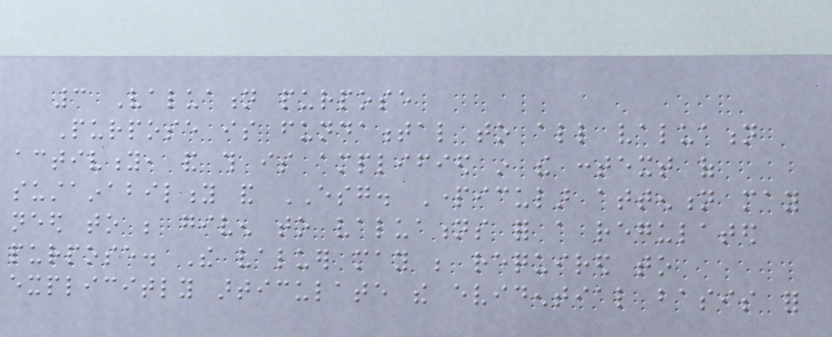3 Valuation purpose
Purpose is fundamental to all valuation
activity, and this is amplified in the context of
sustainability and ESG. Particular attention may
need to be given to valuations for a regulated
purpose. The valuer may be required to
explicitly articulate the evidential basis for
